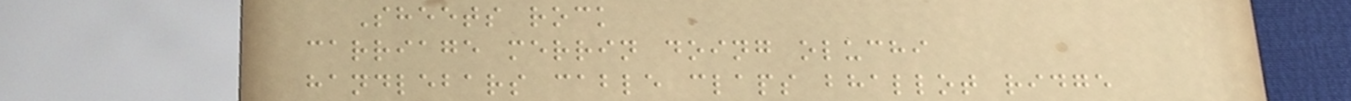Sheets rock
carriage merrin doing oluchi
handlebars cable claps bhallot ridge
